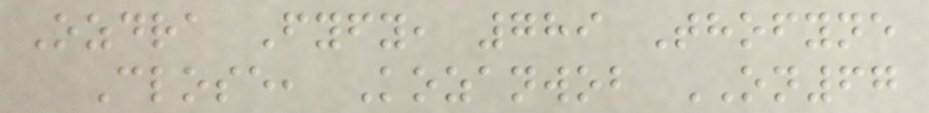Ozdra Fyfy, 789 Thofyne
Close, Kozanwob ON67
